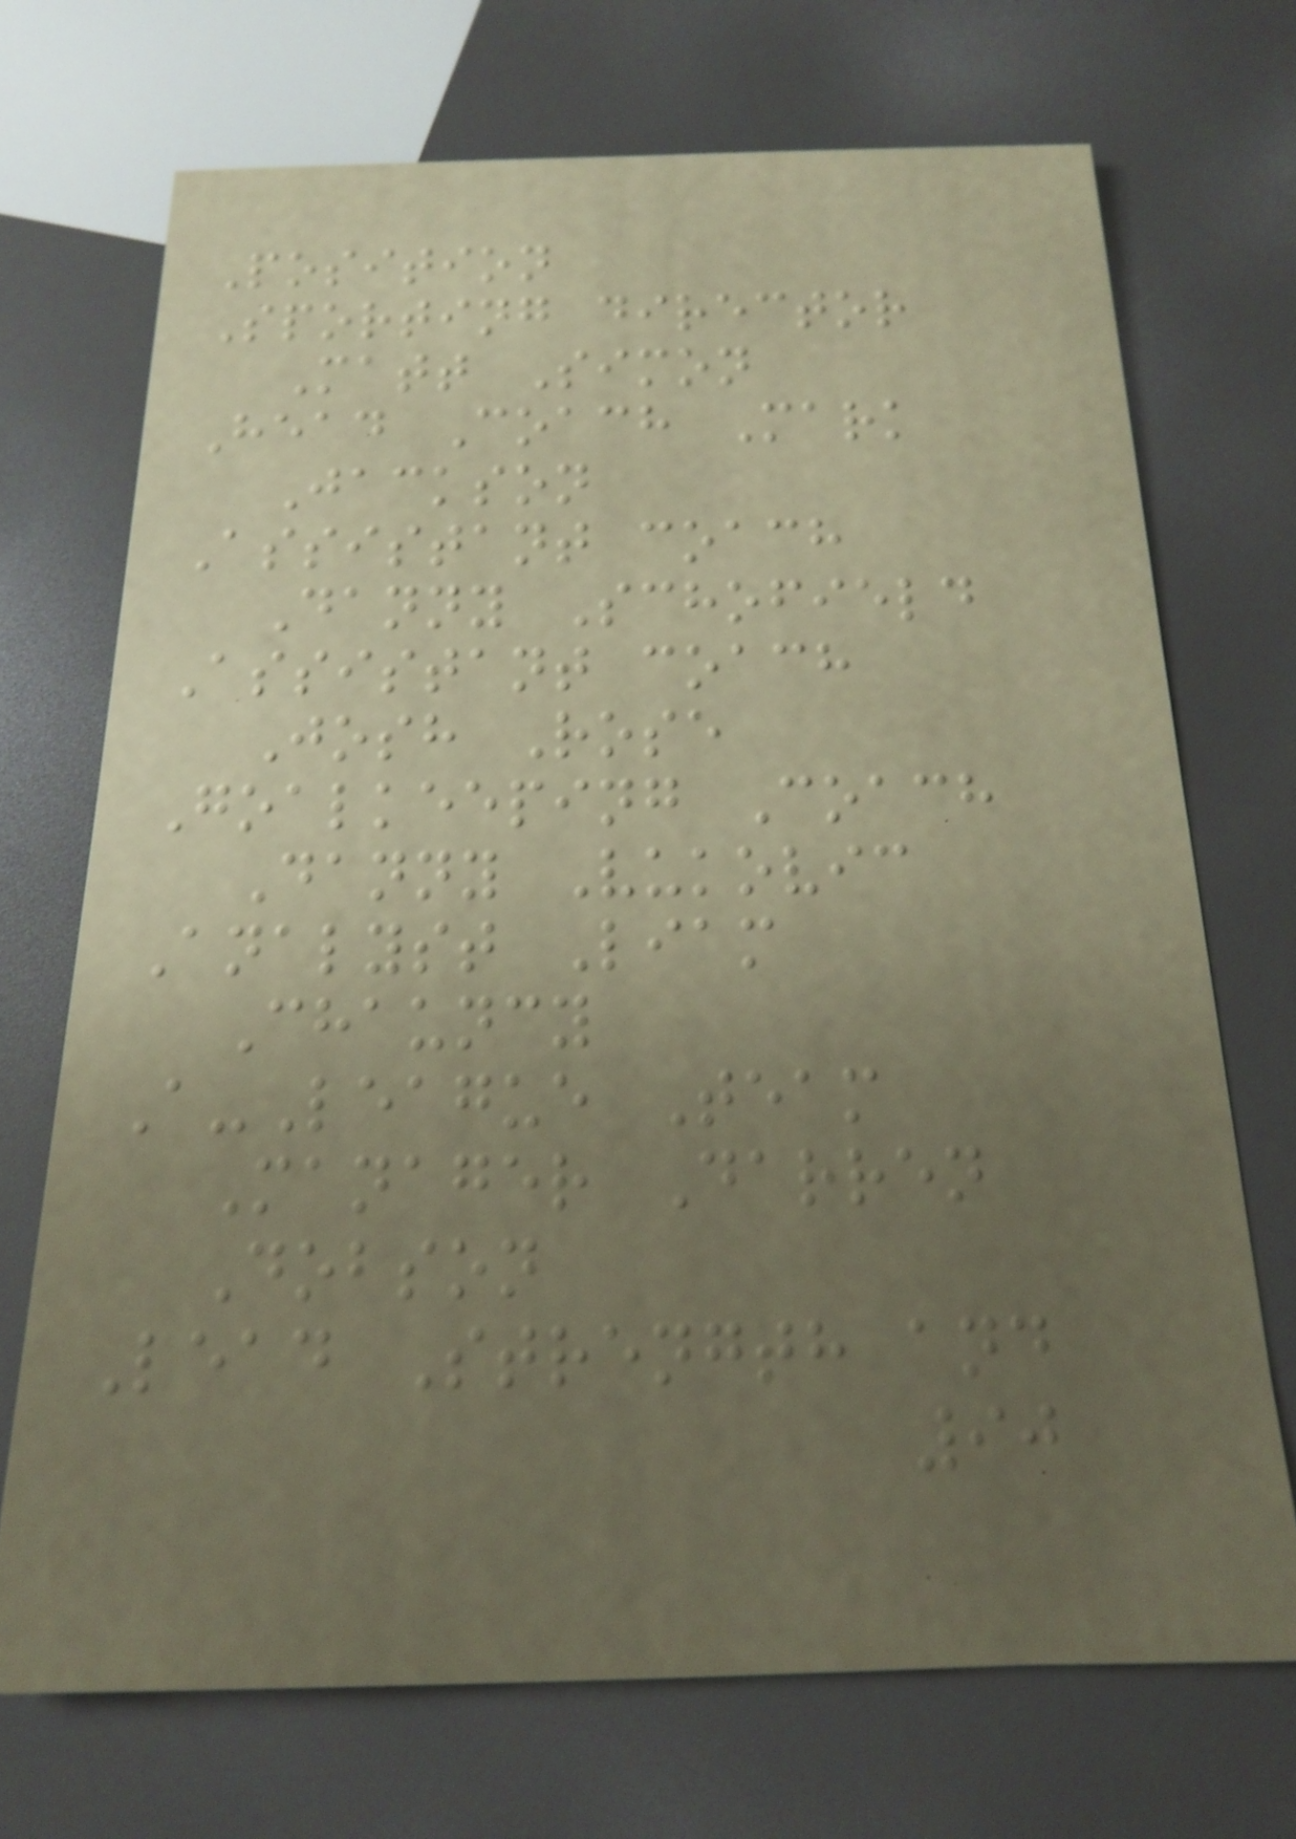Position
Sporting director
Matt Simon
Head Coach Mark
Jackson
Assistant coach
Danny Schofield
Assistant coach
Josh Rose
Goalkeeping Coach
Danny Vukovic
Analyst Liam
Chauncy
A-League Team
Manager Darren
Dobson
Lead Strength and
90
